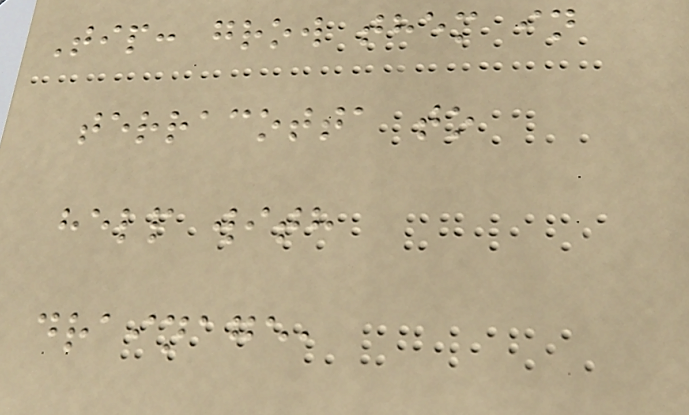Tip: grow them in
terracotta to
help with
drainage,
